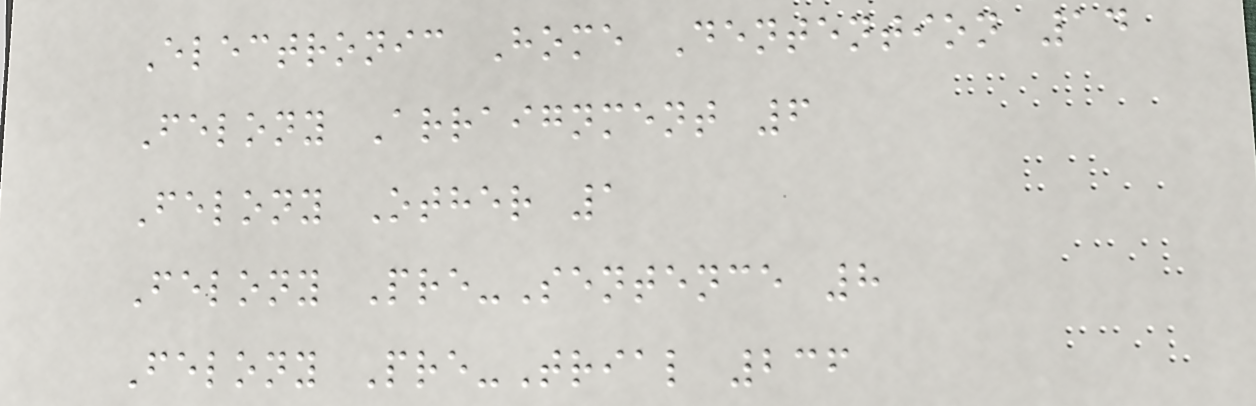Electronic Home Dentention 14
Felony Arraignment 6
Felony Other 1
Felony Pre-Sentence 8
Felony Pre-Trial 236
